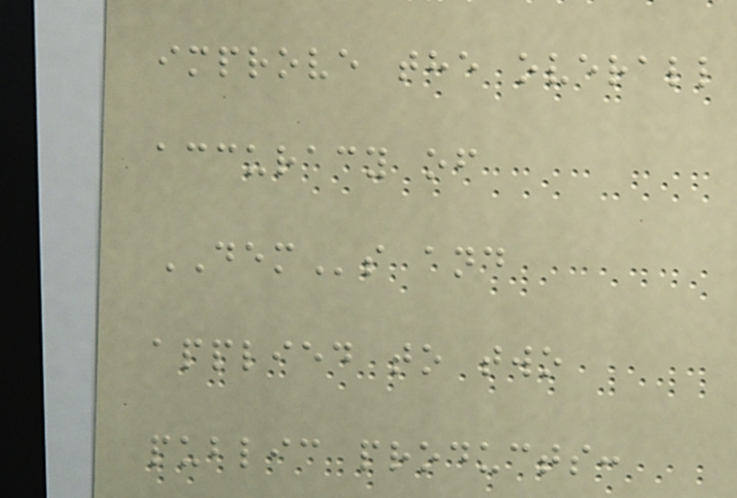improve the overall
accuracy of
DEMs and
applied to two
public products:
